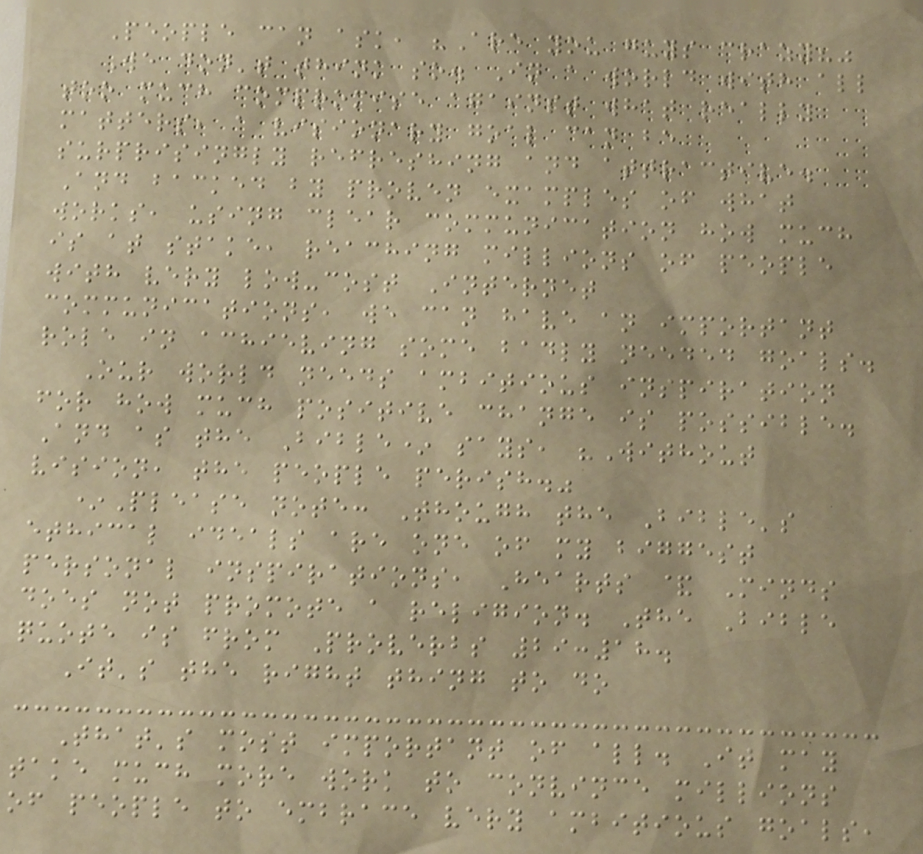People can ask, "Are you guys crazy?"
We don't think so. In a world with all
too much compromise against what really
matters, a visionary goal can be
surprisingly refreshing and attractive.
And backed by proven examples of what
works, using clear communication how much
is at stake, reaching millions of people
with very low-cost Internet
communications, we can have an important
role in achieving some badly needed goals.
Our world needs ambitious inspiration
for how much positive change is possible.
And as the Bible* says, "Without
vision, the people perish."
*Please note: Though the Bible's
ethical ideals are one of my biggest
personal inspirations, Hearts & Minds
does not promote a religion. The Bible
quote is from Proverbs 29:18.
It's the right thing to do
That's most important of all. It may
take much more work to convince millions
of people to embrace very ambitious goals,
